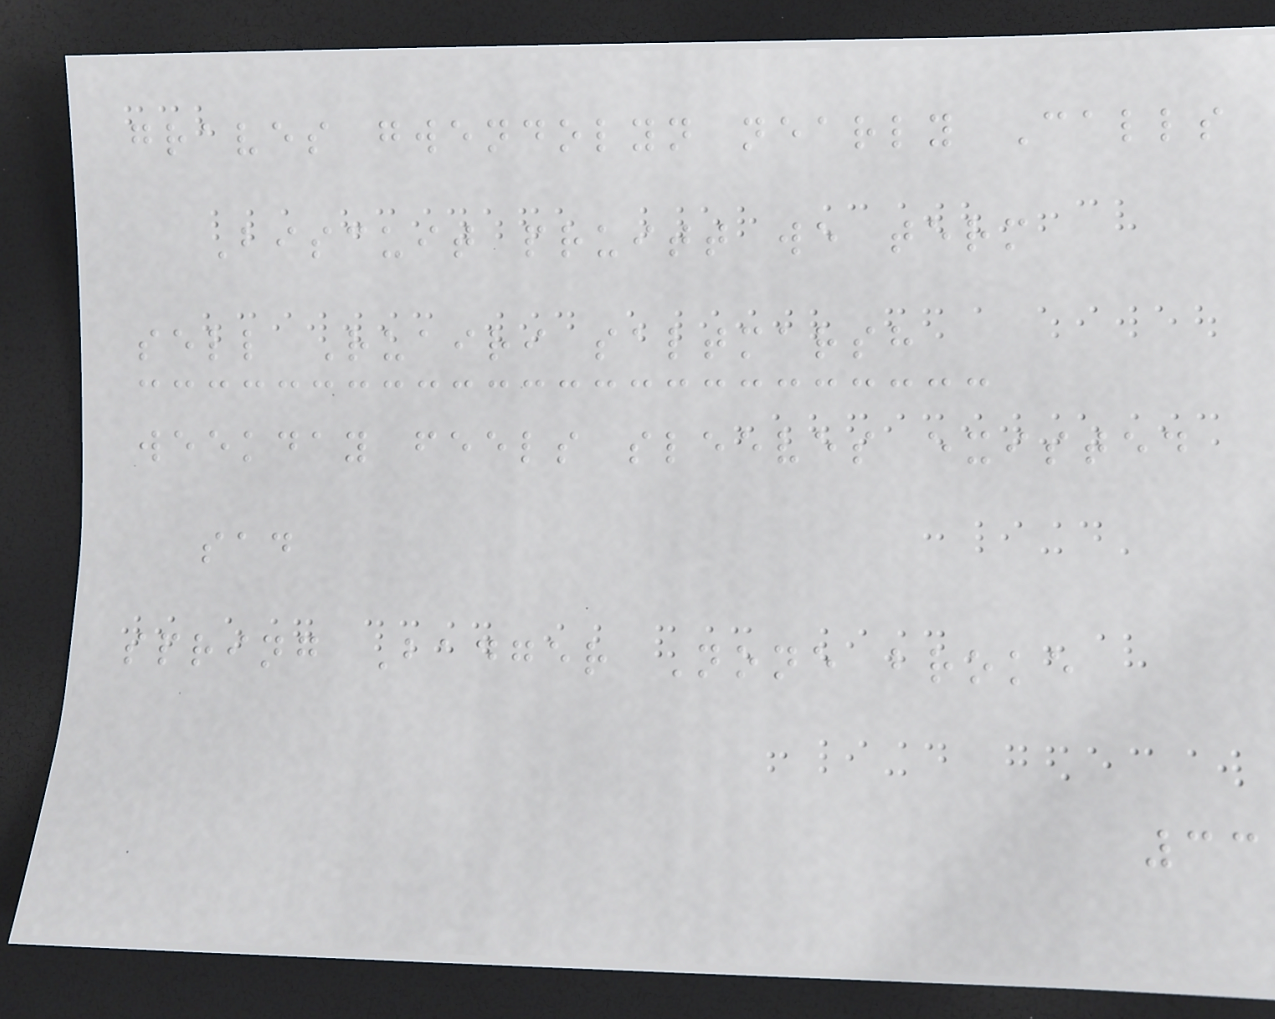graves gwendolyn nearly Calls
Biscuit pruitt we term
sell Ruairi saltmarsh
weekday feels sleeves existed
sad
spring Badger None broke
33
